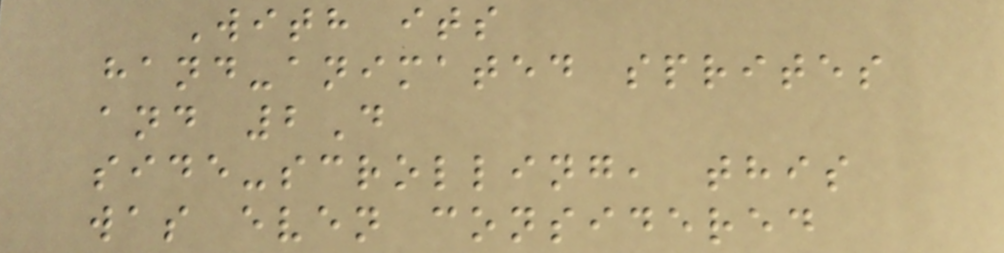With its
hand-animated sprites
and 2D
side-scrolling, this
was even considered
